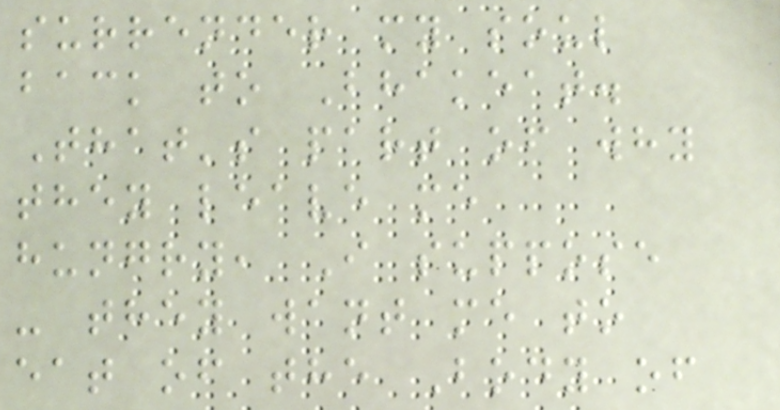surrender my soul
back to Bhakeat.
That's part of why
they leave me
hungry, I suppose
- they want me to
eat of the Body of
